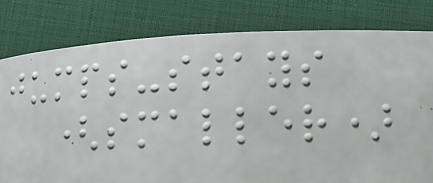jumps-stays
(smaller)
